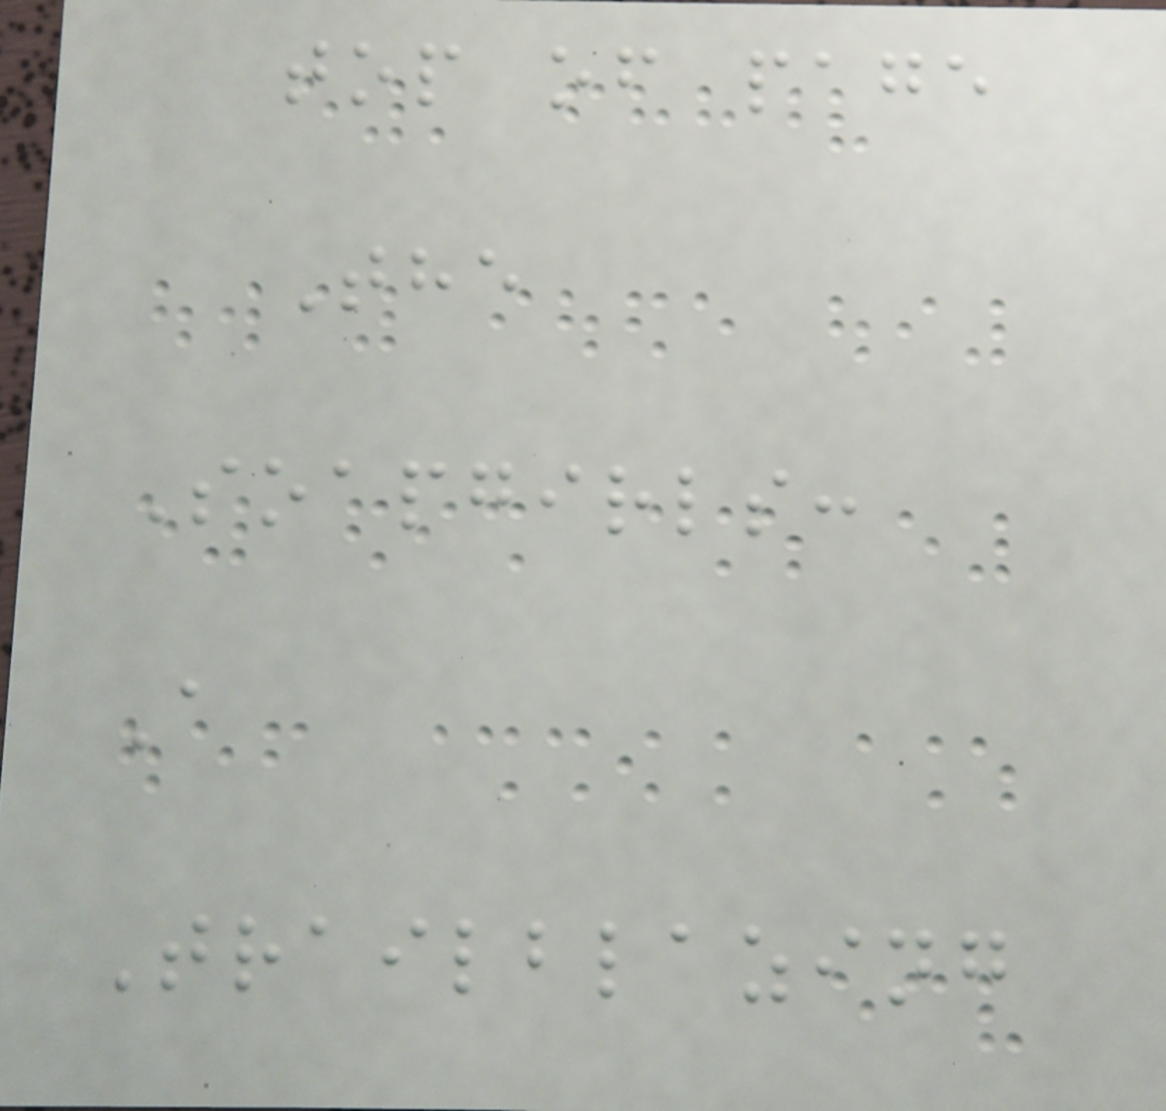top of page
The
Soapgirls:
A
Trailblazing
